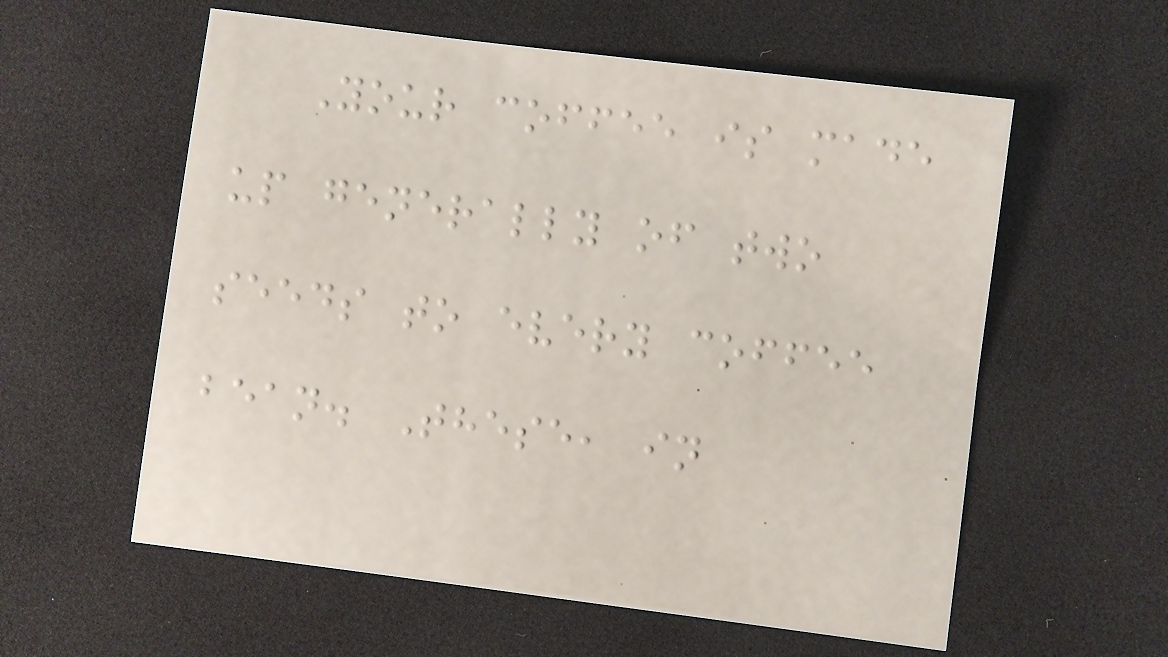Your coffee is made
up generally of two
seeds to every coffee
bean. These, in
